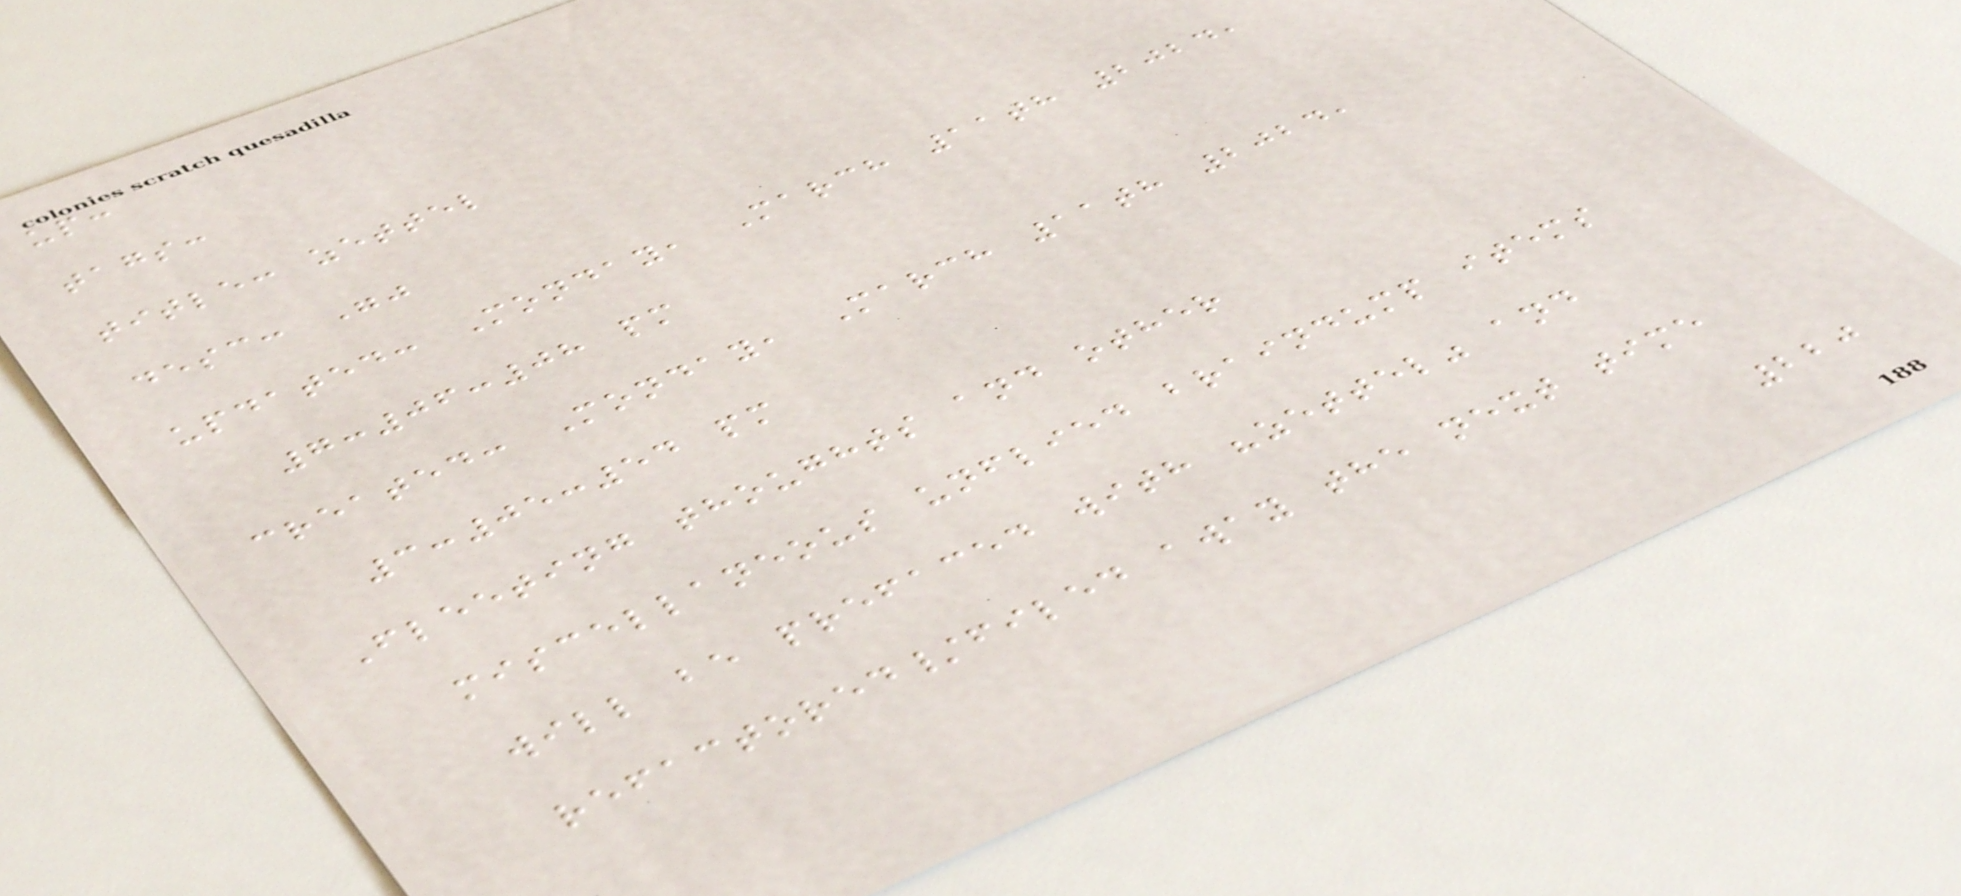up:
tags:
title: zettel
desc: ""
updated: Monday, March 11th 2024,
7:06:08 pm
created: Monday, March 11th 2024,
3:05:54 pm
Fleeting thoughts and other
miscellaneous unflied braindump items
will be prefaced with "zettel" and
refactored/filed away the next time
220
